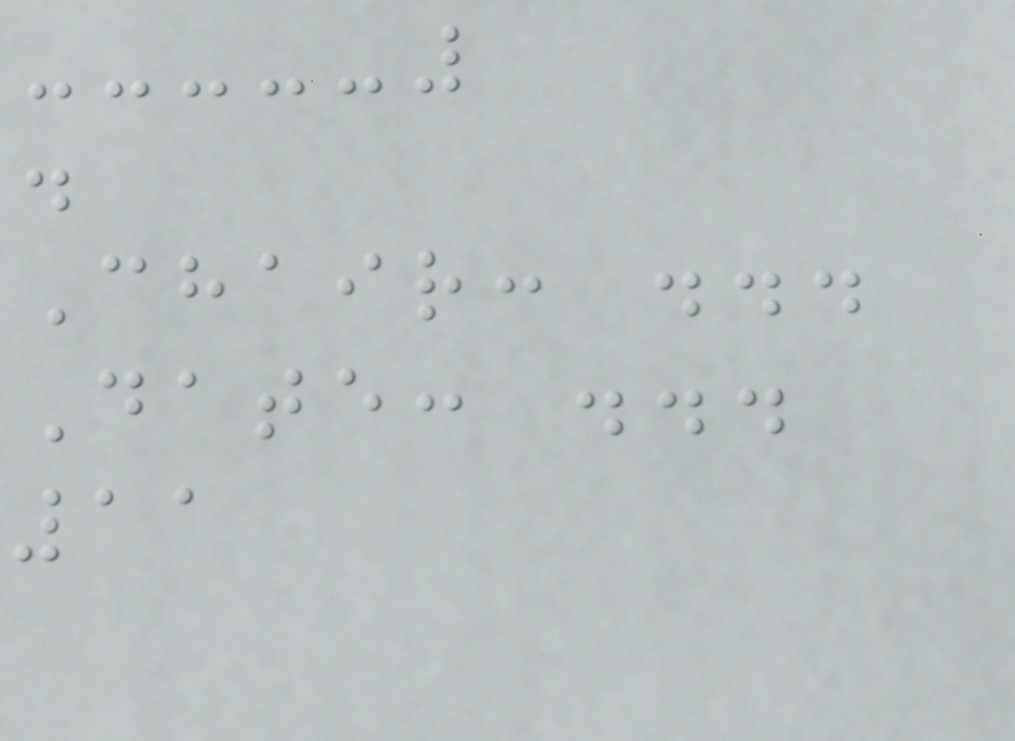.
Chair: ...
Date: ...
11
